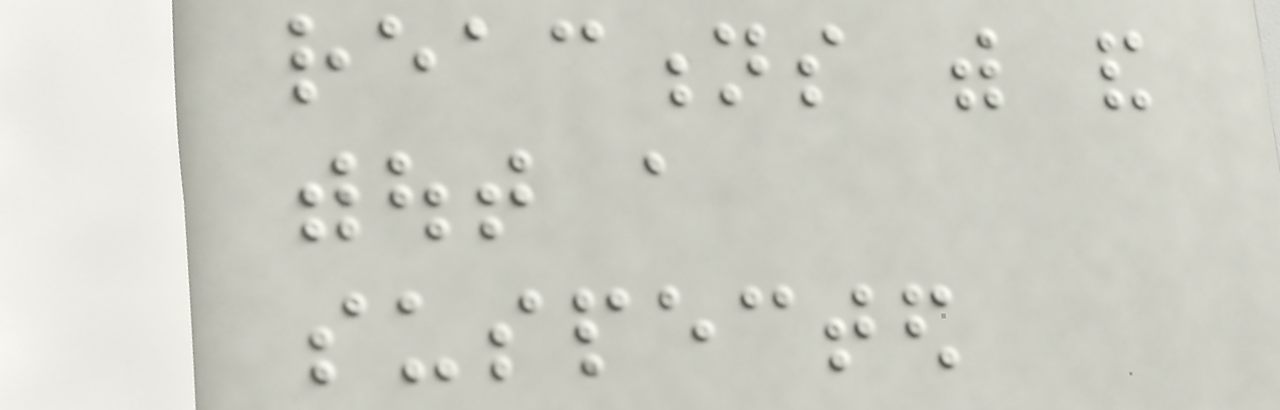reactions with and
without a
suspected
